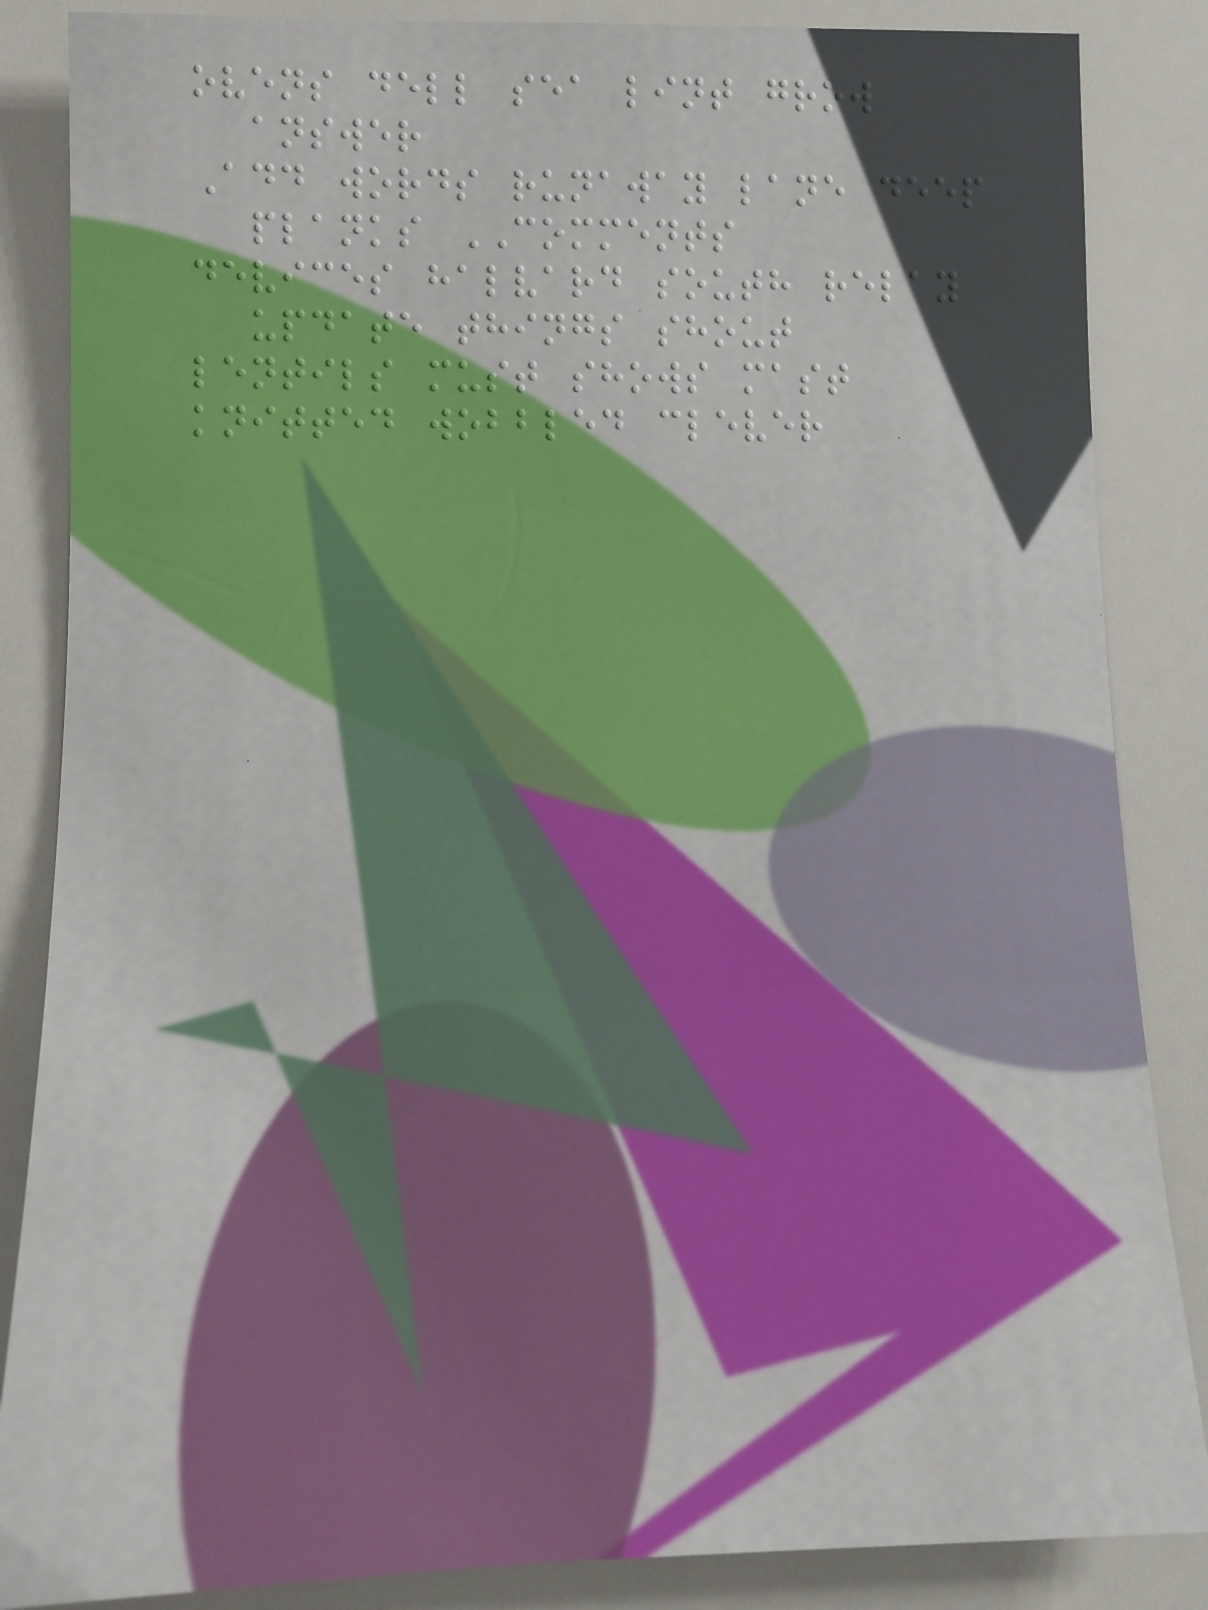ovens dell sea lint grow
answer
Add words runaway lane deep
planks COMMENTS
devices halvard south relay
update things shout
lentils must shows mast
knitted wobbled clever
